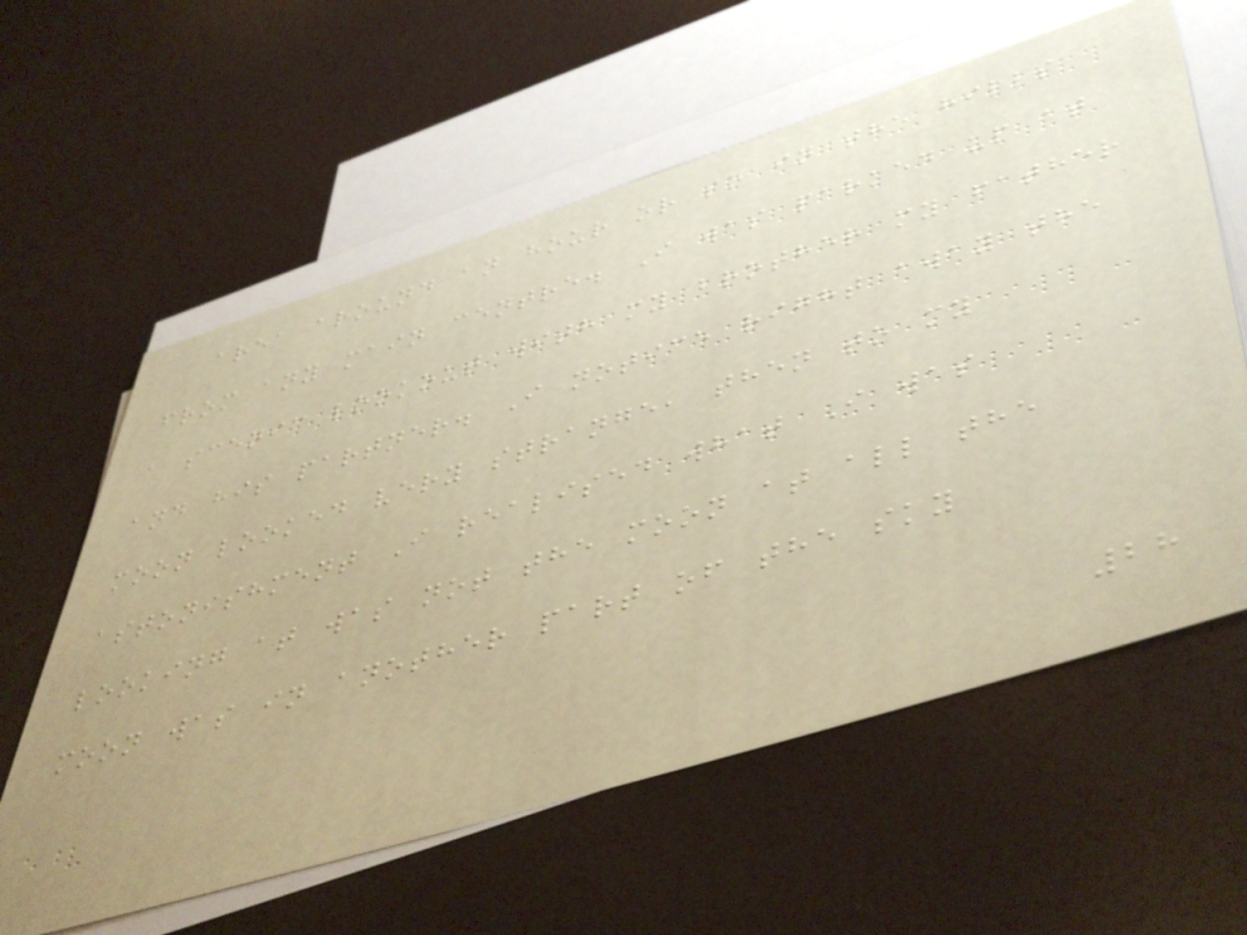area around an hour or so in the hills
from any main centre. I was parked up at
a scenic lookout with my brother my father
and his partner. I notice right away the
moon looked very strange, then to my
astonishment I realised what I was
looking at was not the moon at all the
moon was in another part of the sky
28
